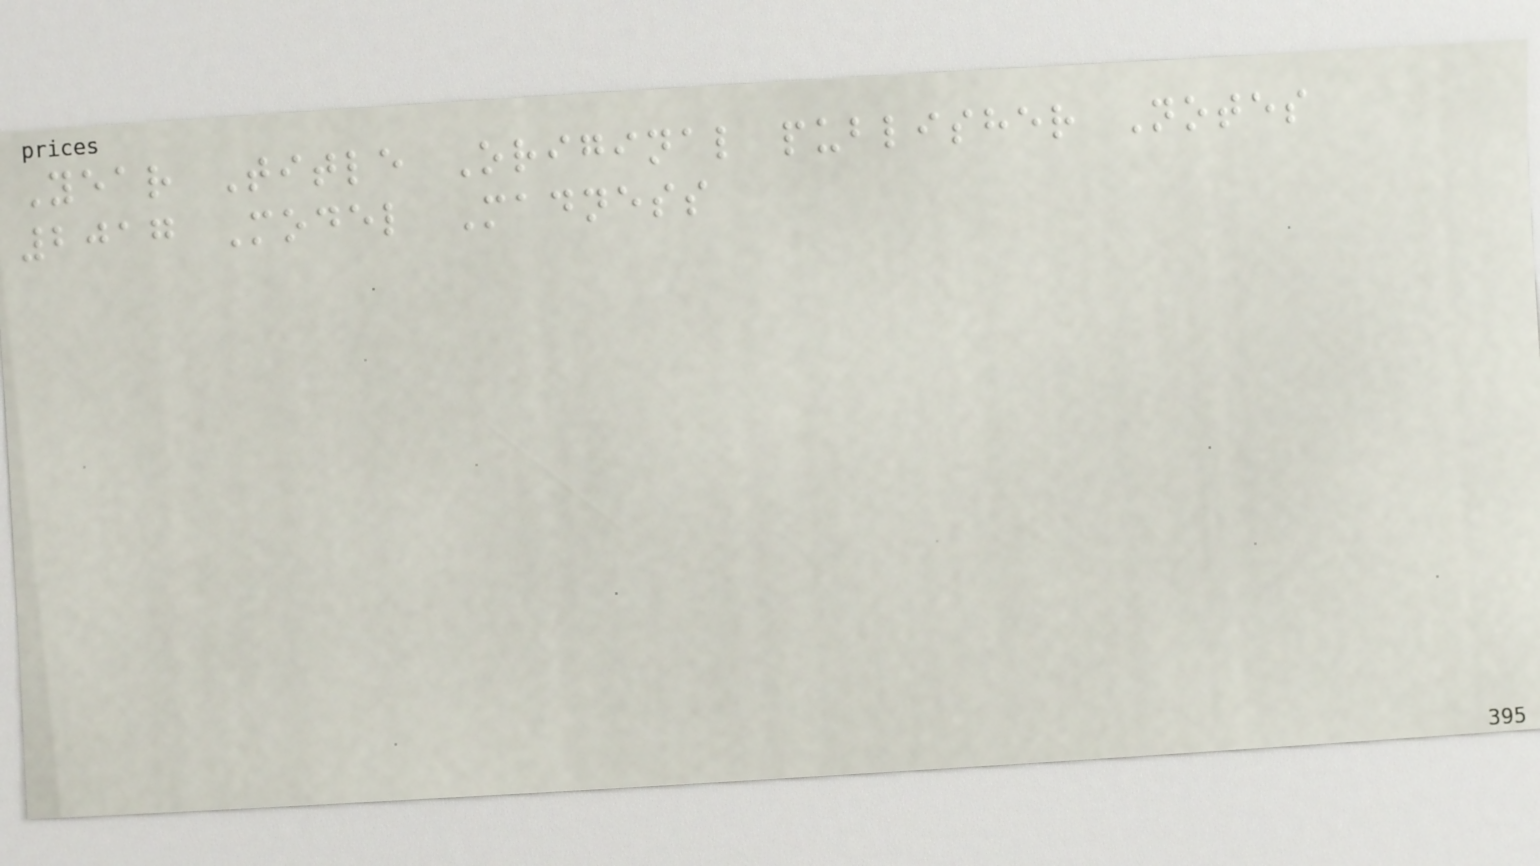Year Title Original publisher Notes
2017 Model Madness
